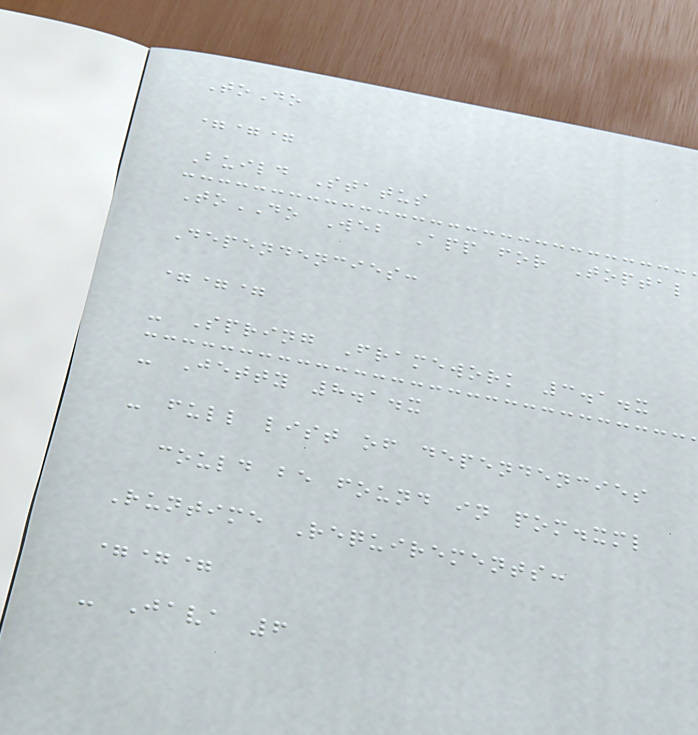ToDo
===
Build Status
ToDO Web App for Toptal
Dependencies:
===
- Spring Framework 3.1.x
- Jetty 8.1.x
- full list of dependencies
could be found in pom.xml
Runtime Requirements:
===
- Java 6
